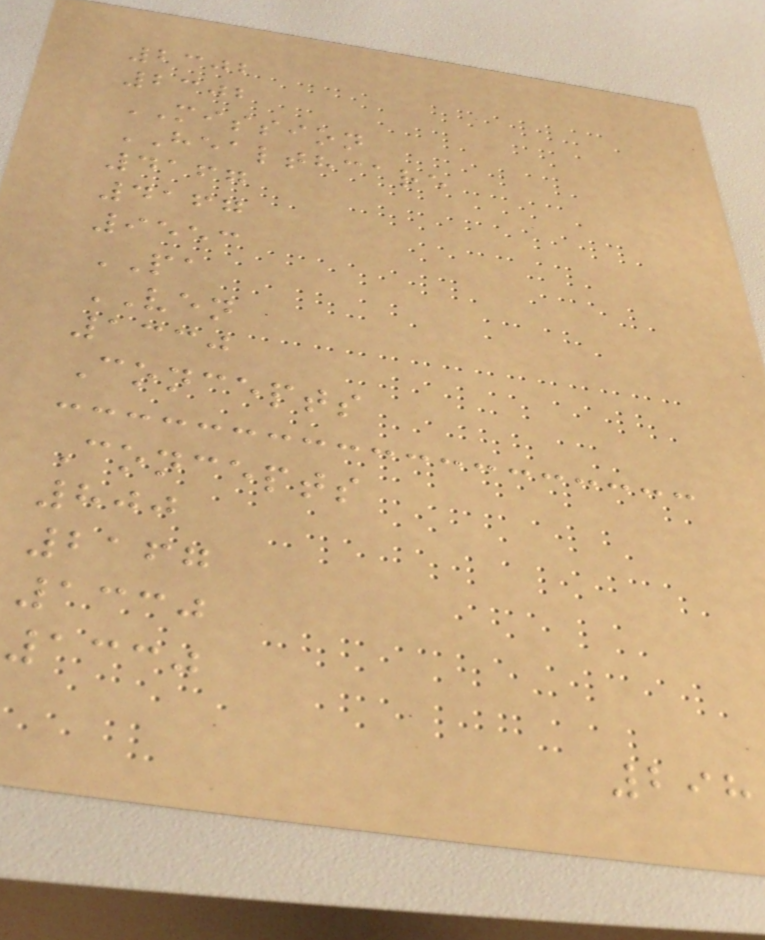2302
2302
MISSION
HEALTHCARE
4167
4167
9553
PA
VEN
1330
Concepts
Concepts
800
2167
1330
1330
298
